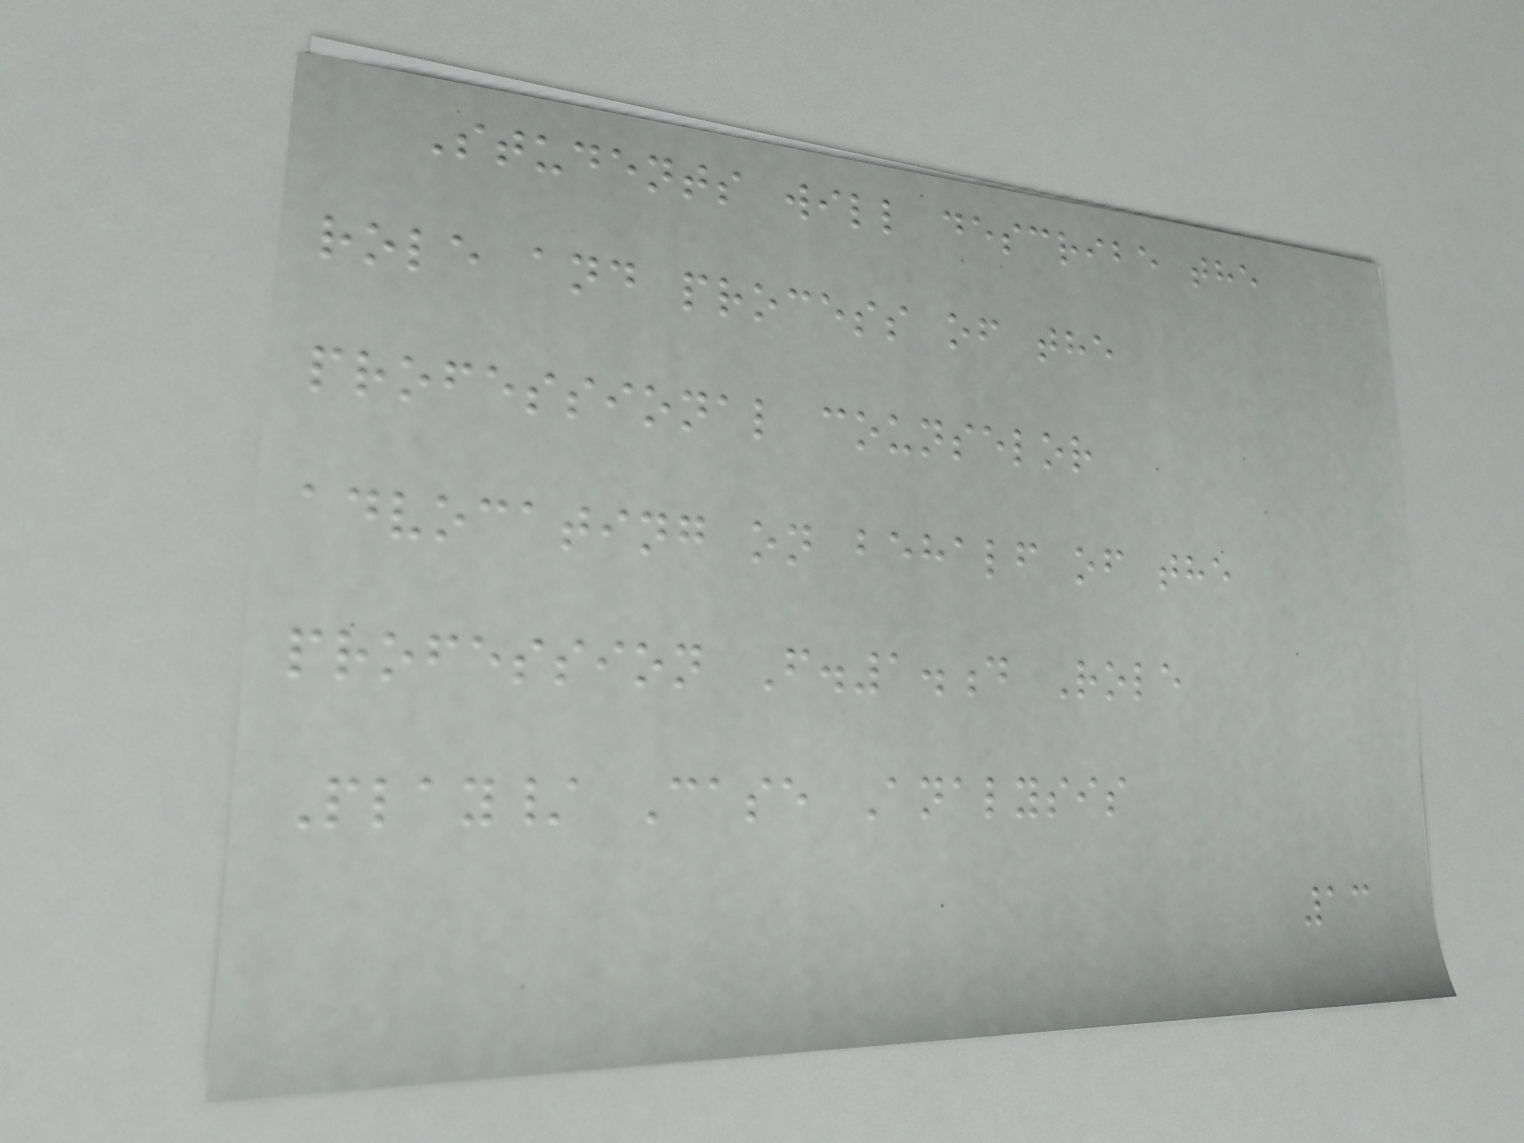Students will describe the
role and process of the
professional counselor
advocating on behalf of the
profession F.1.d Role
Play/ Case Analysis
13
